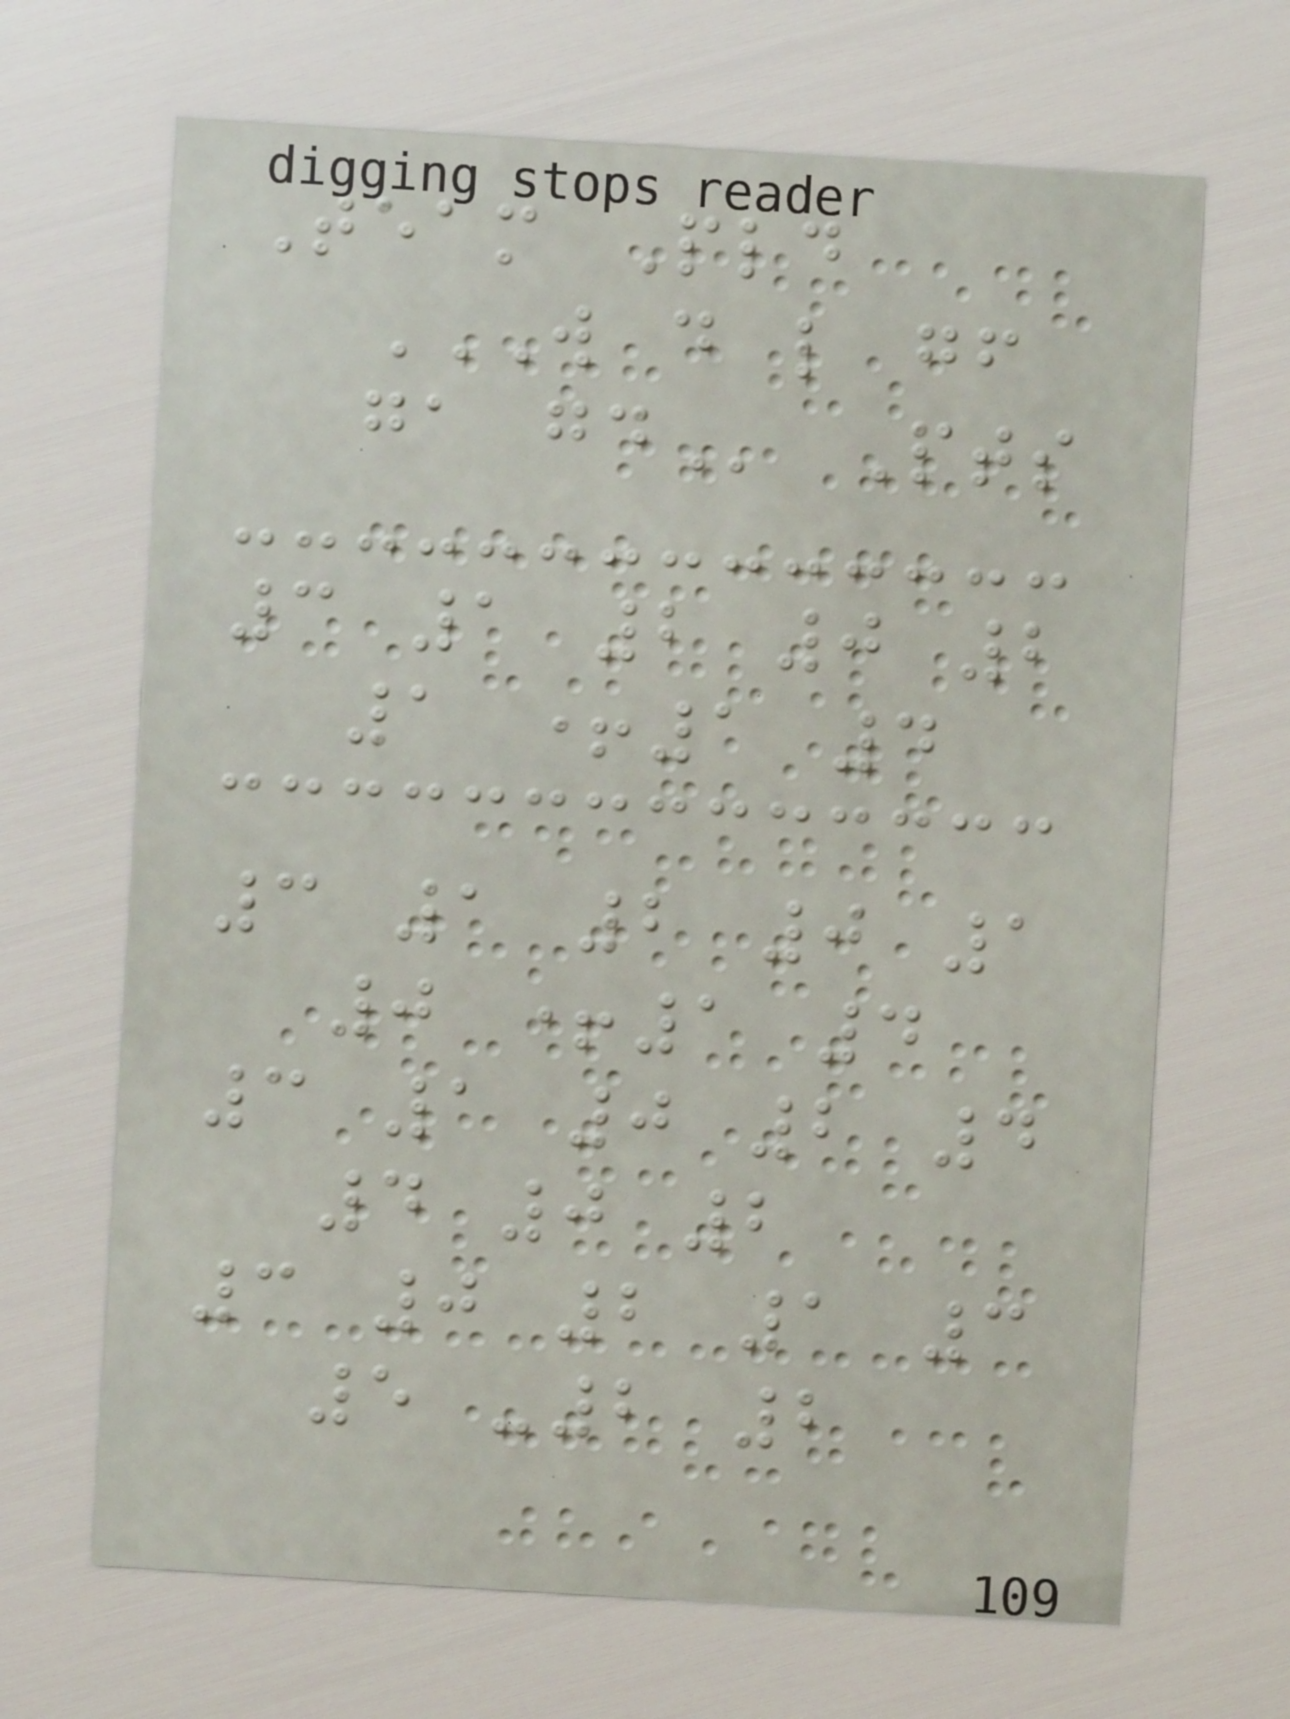Team Pld
W D L GF
GA GD Pts
3 1 2 0 2
1 +1 4
3 1 2 0 1
0 +1 4
3 1 0 2 4
4 0 2
3 0 2 1 3
5 -2 2
